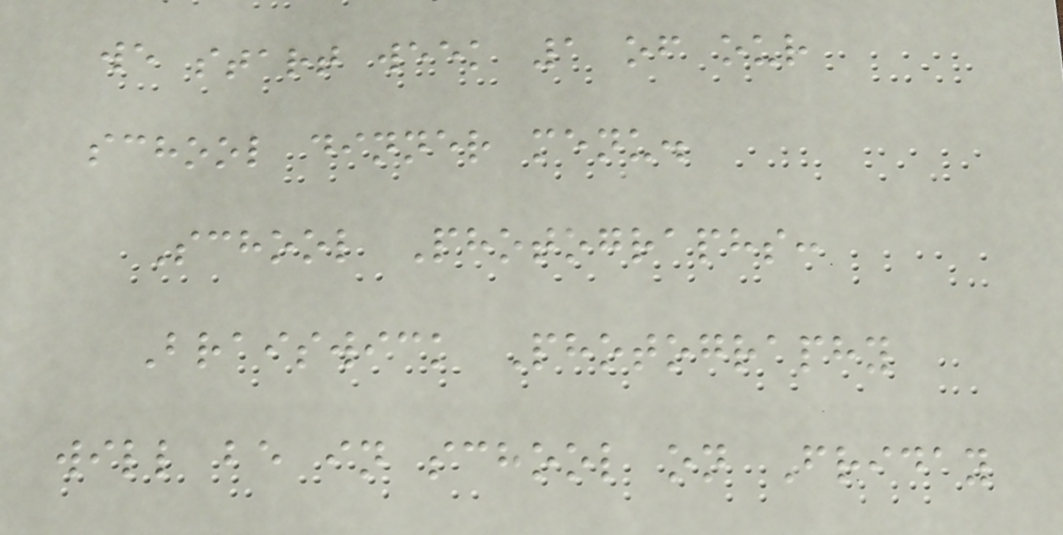we start week 1 of our
school dinner menu.
School Photographs:
Braiswick Photography
will be in school on Friday
